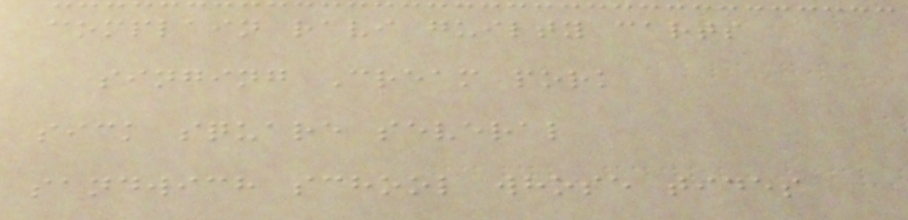complain ravi guilty carts
singing Cream pork
sick square several
sandwich school whose tides
